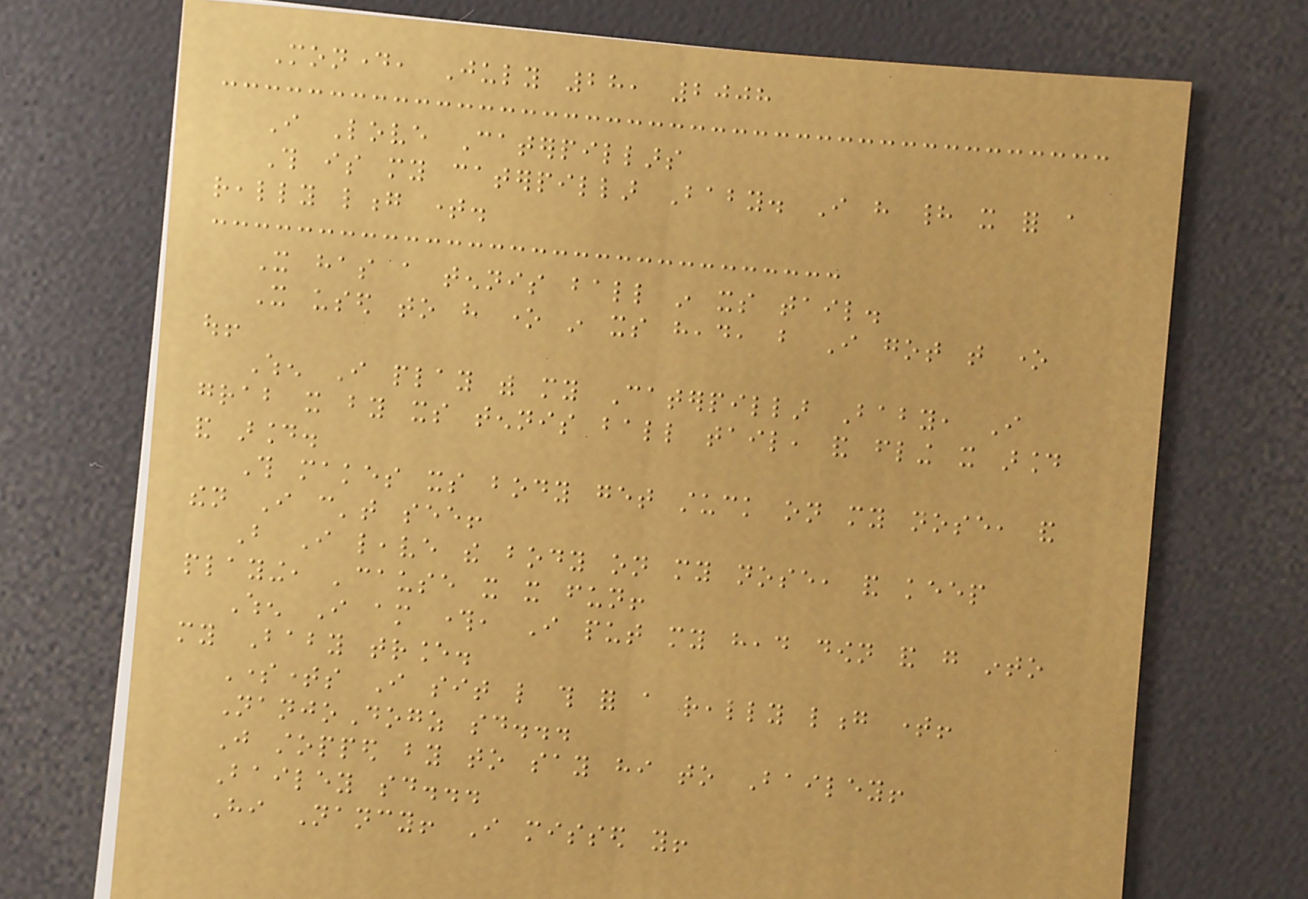Monday, July 28, 2008
I Love Caterpillars
This is my caterpillar Baby. I have had it for a
really long time.
It has a tennis ball in its tail.
It used to have one in its head, but I got that one
out!
When I play with my Caterpillar Baby, I
grab it by its tennis ball tail, and fling it around
and around.
This makes its body get stuck on my nose, and
then I can't see!
But I leave the body on my nose, and keep
playing, 'cause it it fun!
When I am through, I put my head down and go into
my Baby trance.
Sometimes I sit like this for a really long time!
NanjoDogz said...
Just stopped by to say hi to Bailey!
Bailey said...
Hi Nancy! I missed you!
